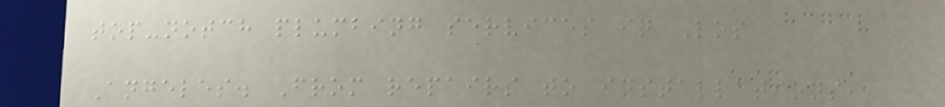top-notch plumbing services in Los
Angeles. From repairs to installations,
